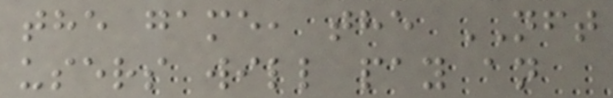the game, the NFT
users will pay an
